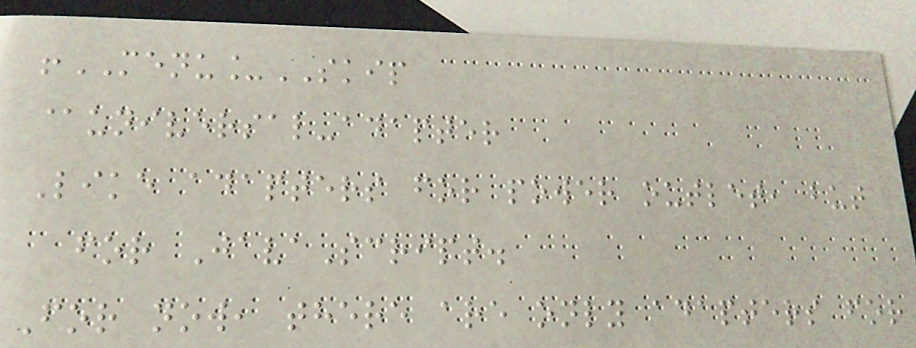!MENU_SKIP
@universal-adapter
Like adapters for power outlet, but
for JavaScript.
For now, there are only adapters for
